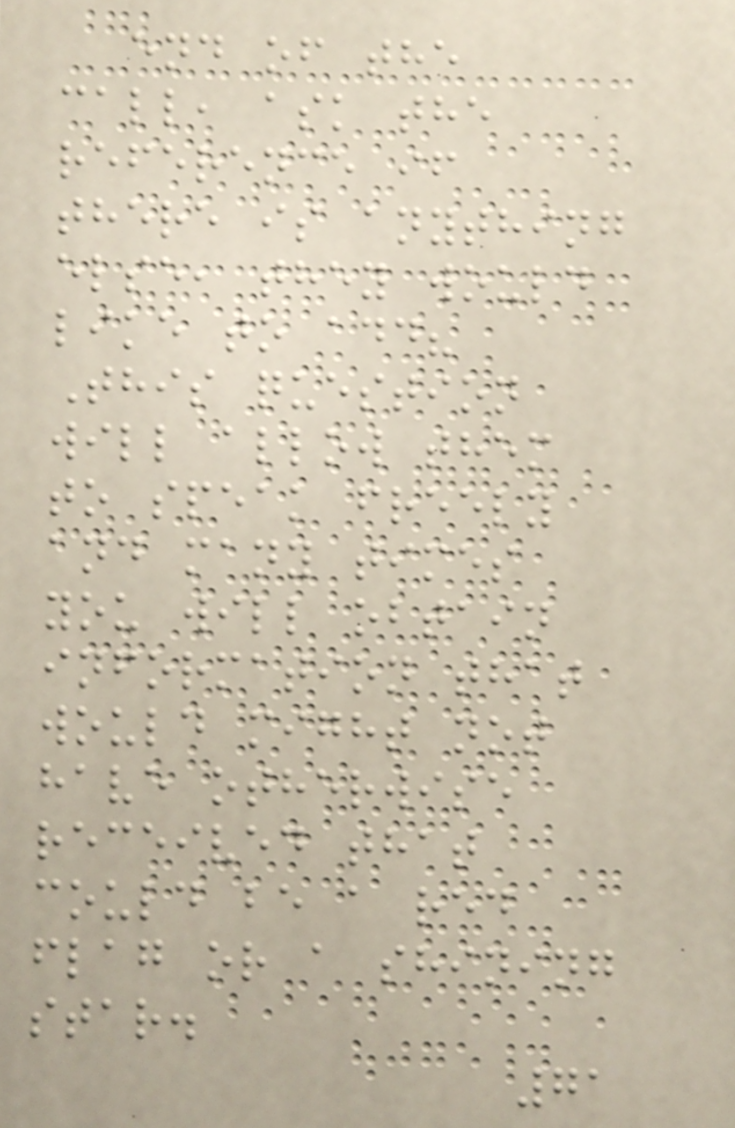end of the
call, ask the
reference if
there is anything
else, they would
like to add?
This question
will allow them
to speak freely
and many times
you will obtain
information that
would might not
have otherwise
received that
could be a red
flag or a shining
star.
71
